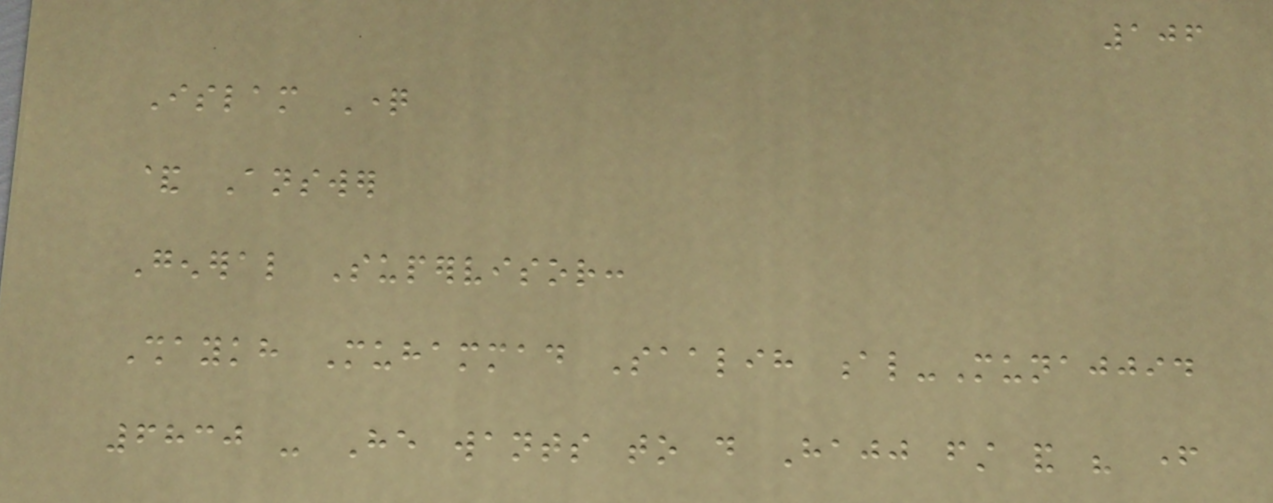106
Islam Question
& Answer
General Supervisor:
Shaykh Muhammad Saalih al-Munajjid
6830 - He wants to do Hajj first and his father
